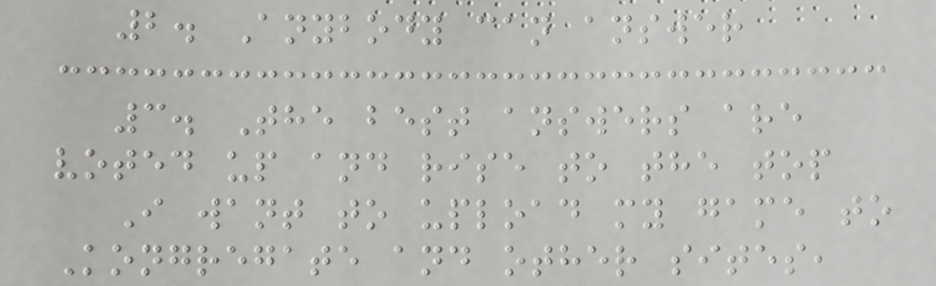2. Anybody can answer
3. The best answers are
voted up and rise to the top
I want to upload my game to
Kongregate and other sites,
